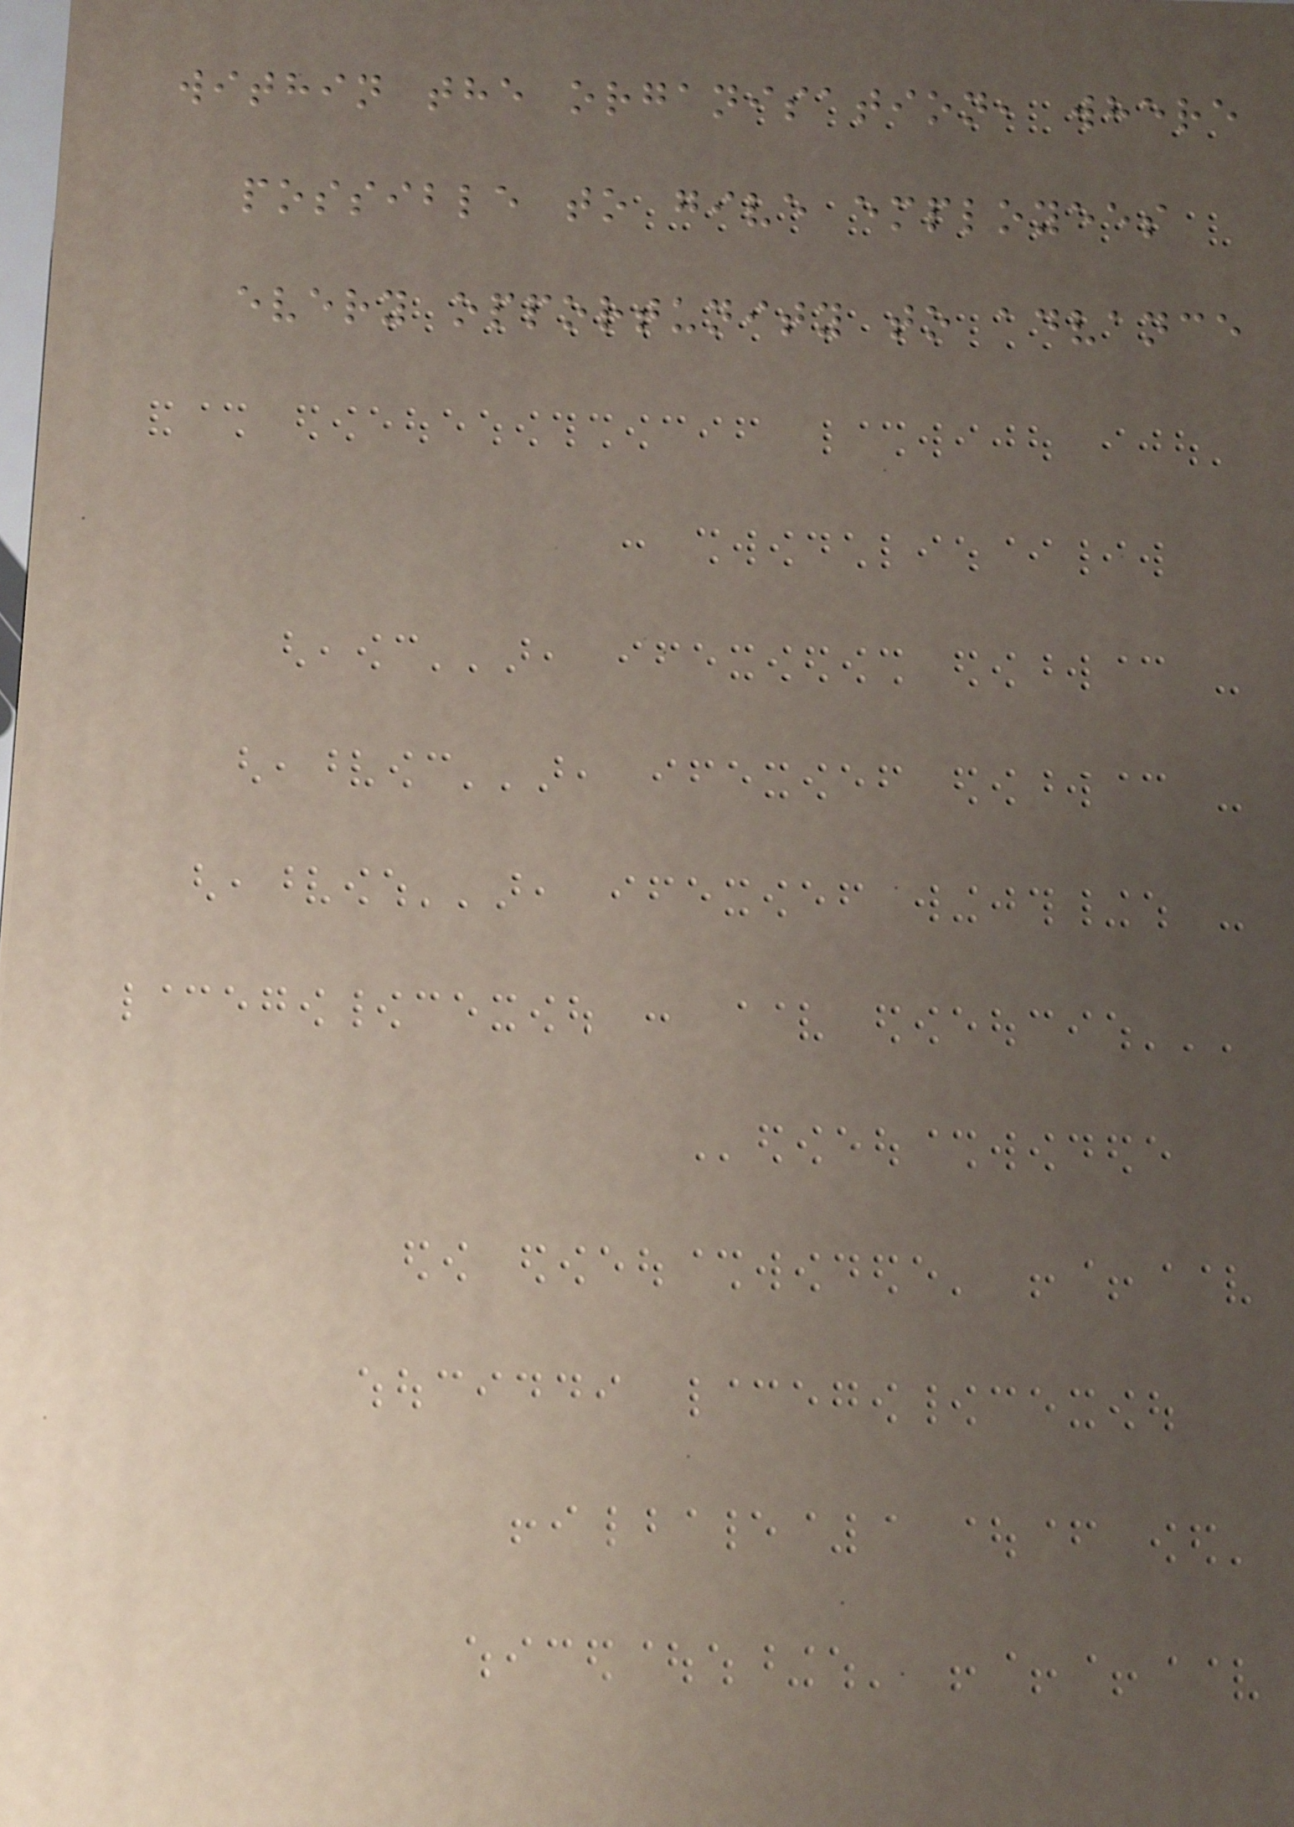within the organisation, where
possible to give employees
every opportunity to advance
